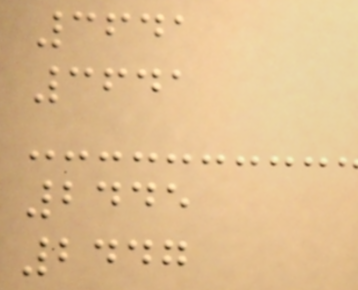3641
3641
2445
2447
